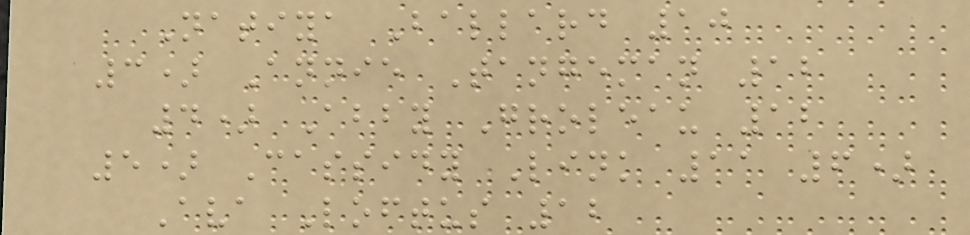Natiya Ballard 10
3) Annie Tangeman 12
4) Abby Groleau 12
5) Cassidy Link 11 6)
Ava Loftus 12
